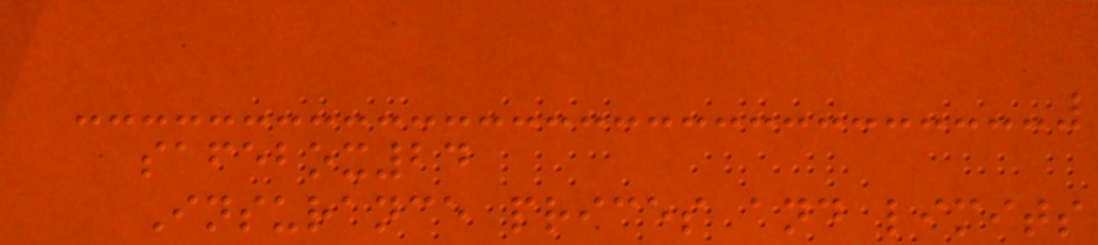safebox24
Insurance prices and limits
